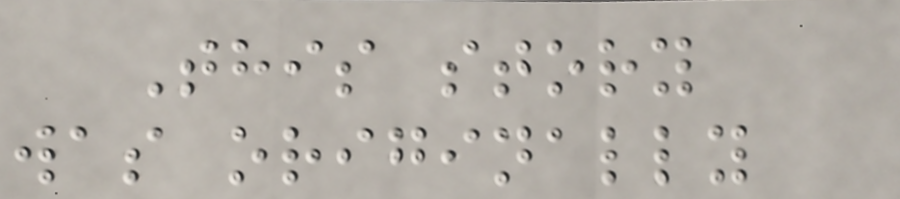This story
was originally
